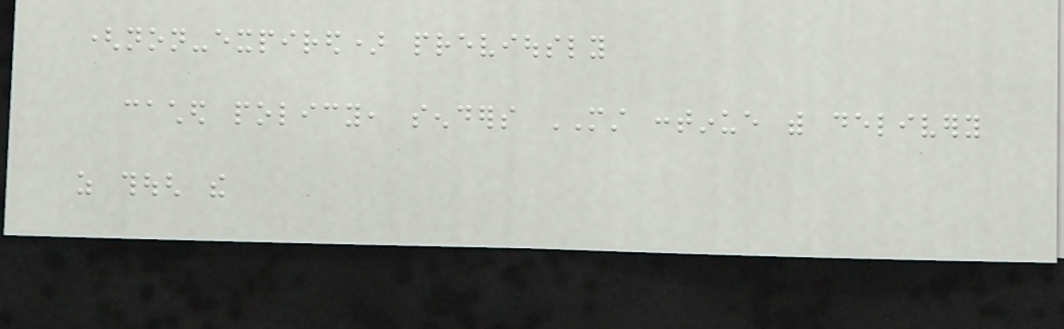(non-expired) previously
cached policy, senders MUST continue with delivery
as though the
